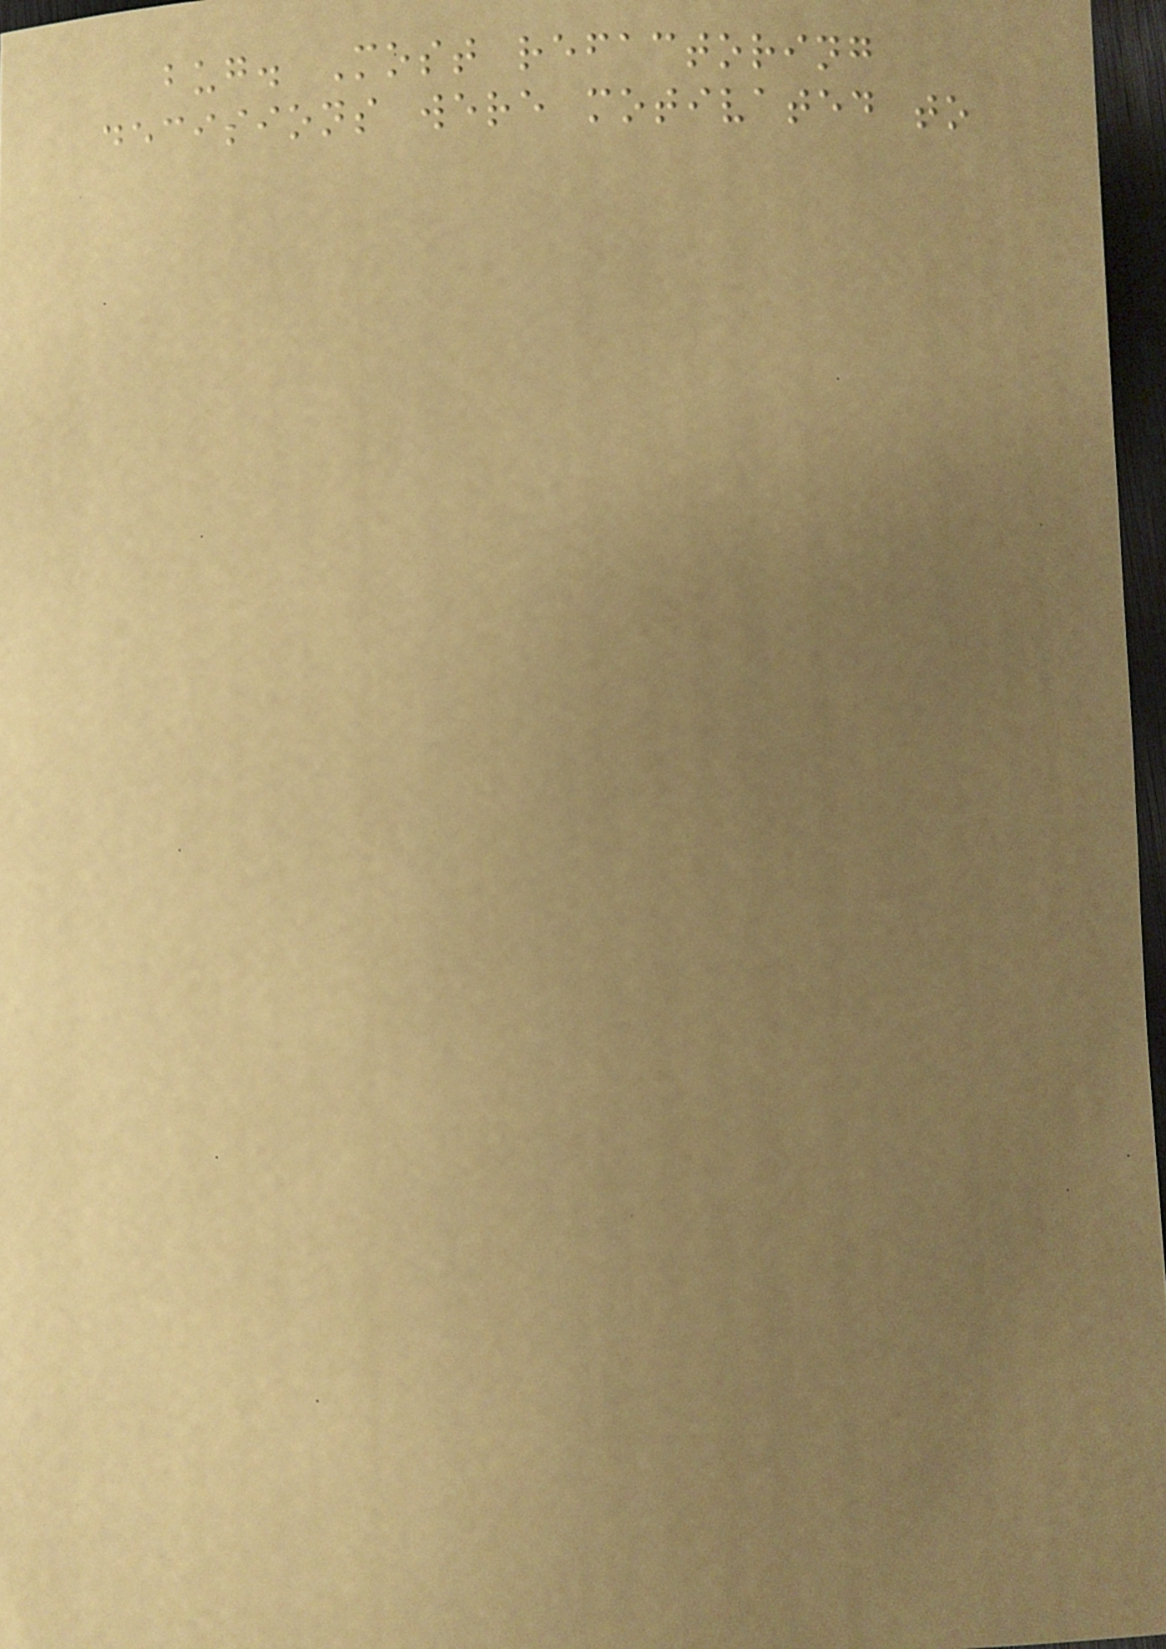bug. Most refactoring
decisions were motivated to
